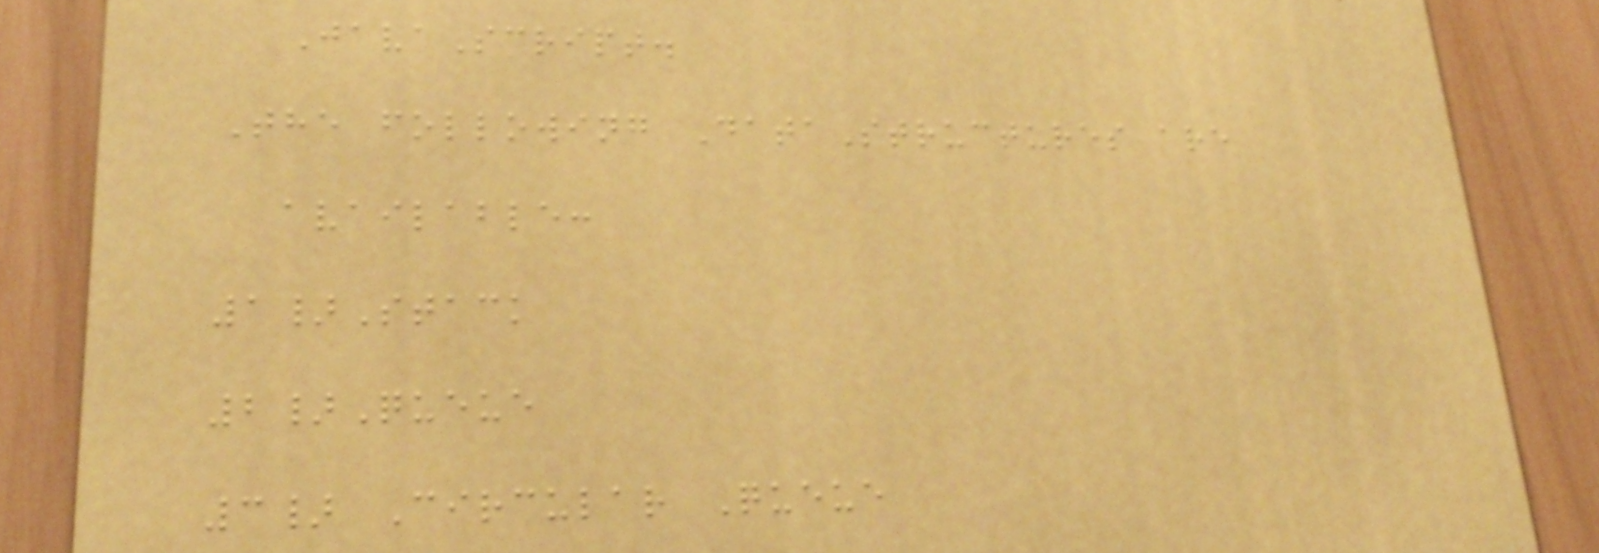JavaScript.
The following DataStructures are
available:
1}Stack
2}Queue
3} Circular Queue
